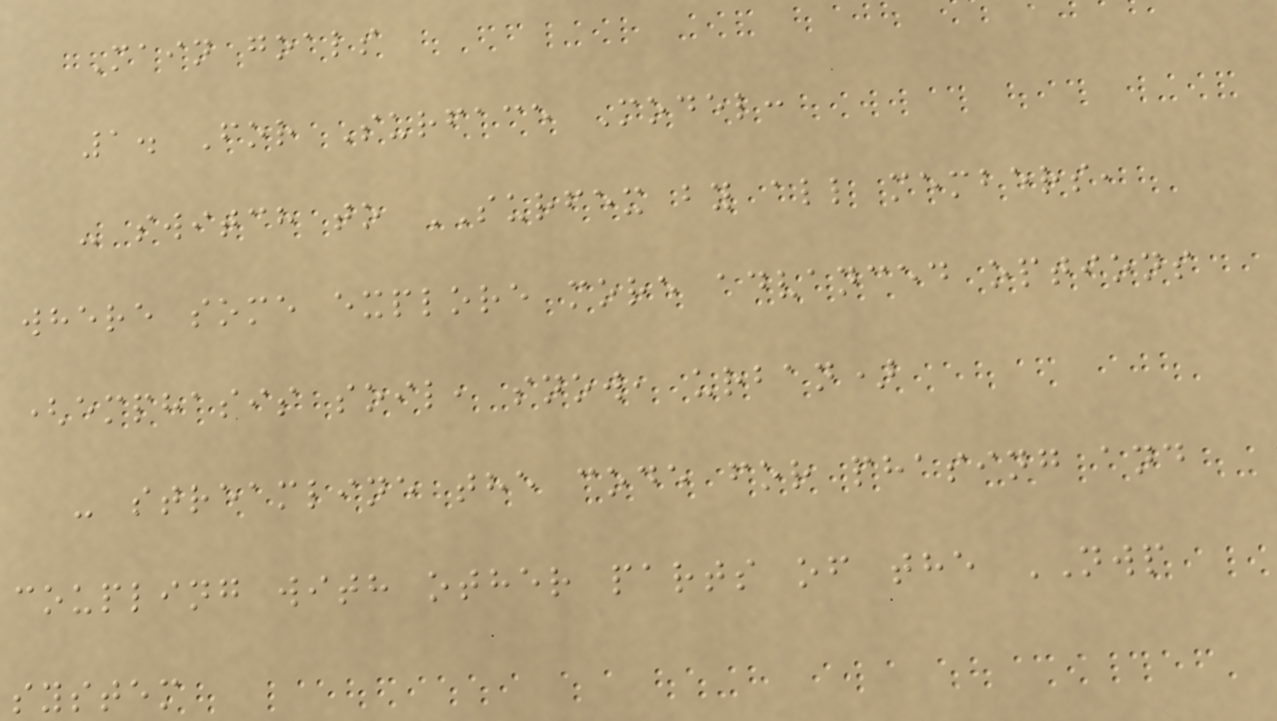Main goals
1. For Surface Model:
- switch to SURFEX by all members,
where some explore more advanced options
(emphasis soil, snow, urban)
- streamline the code for phasing and
coupling with other parts of the NWP
system
